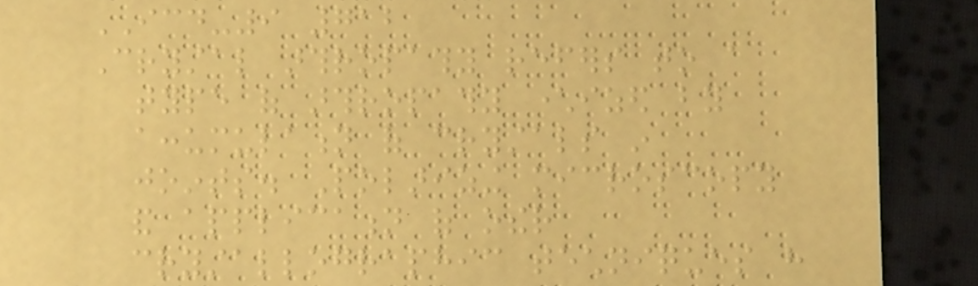ICD-9 712
Crystal arthropathy refers to a
type of arthropathy characterized by
accumulation of crystals in
joints. Polarizing microscopy
and application of other
crystallographic techniques have
